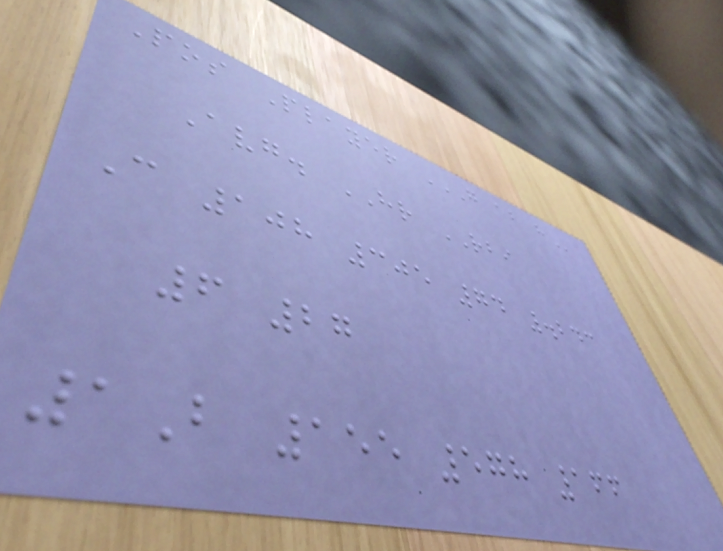Pos Player G AB H
Avg. HR RBI
C 108 305 74 .243
6 27
1B 155 578 166
